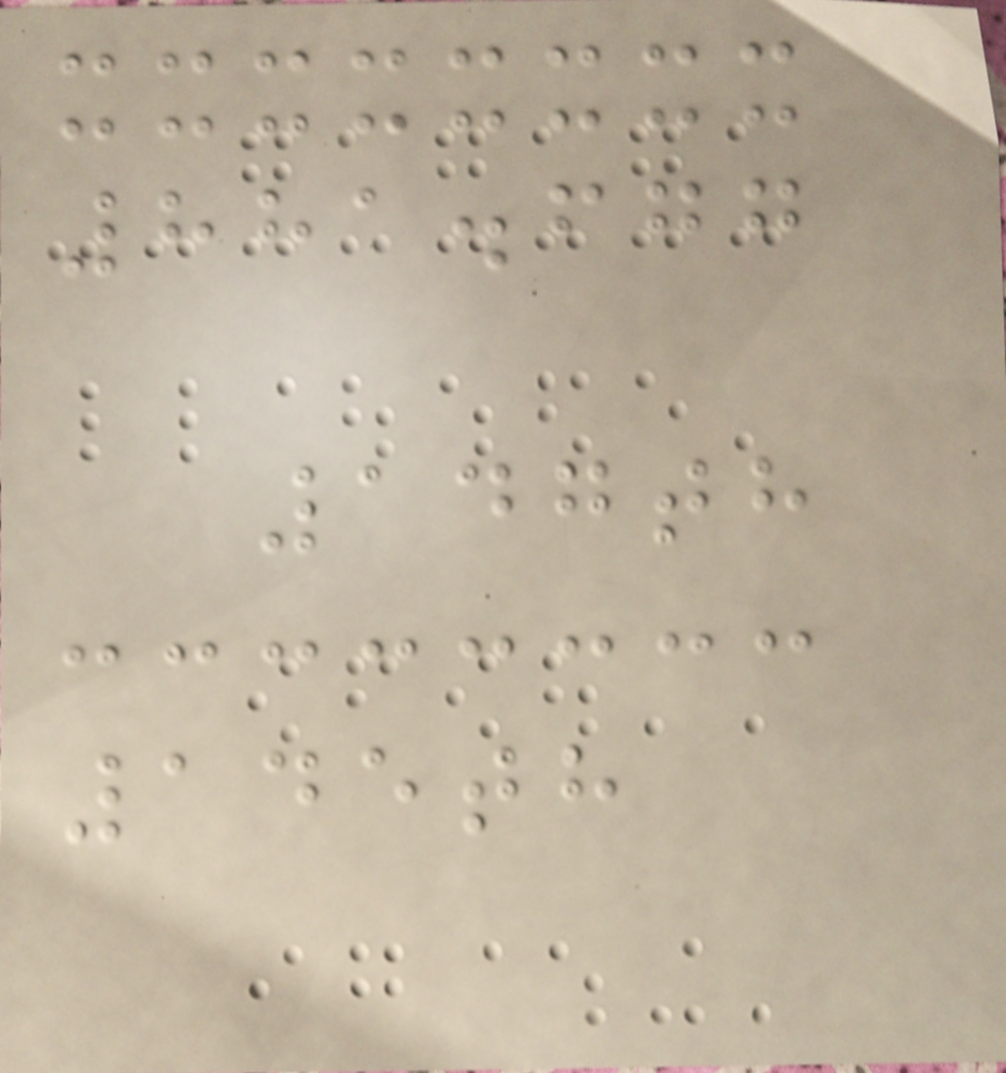881.677
147th
145th
